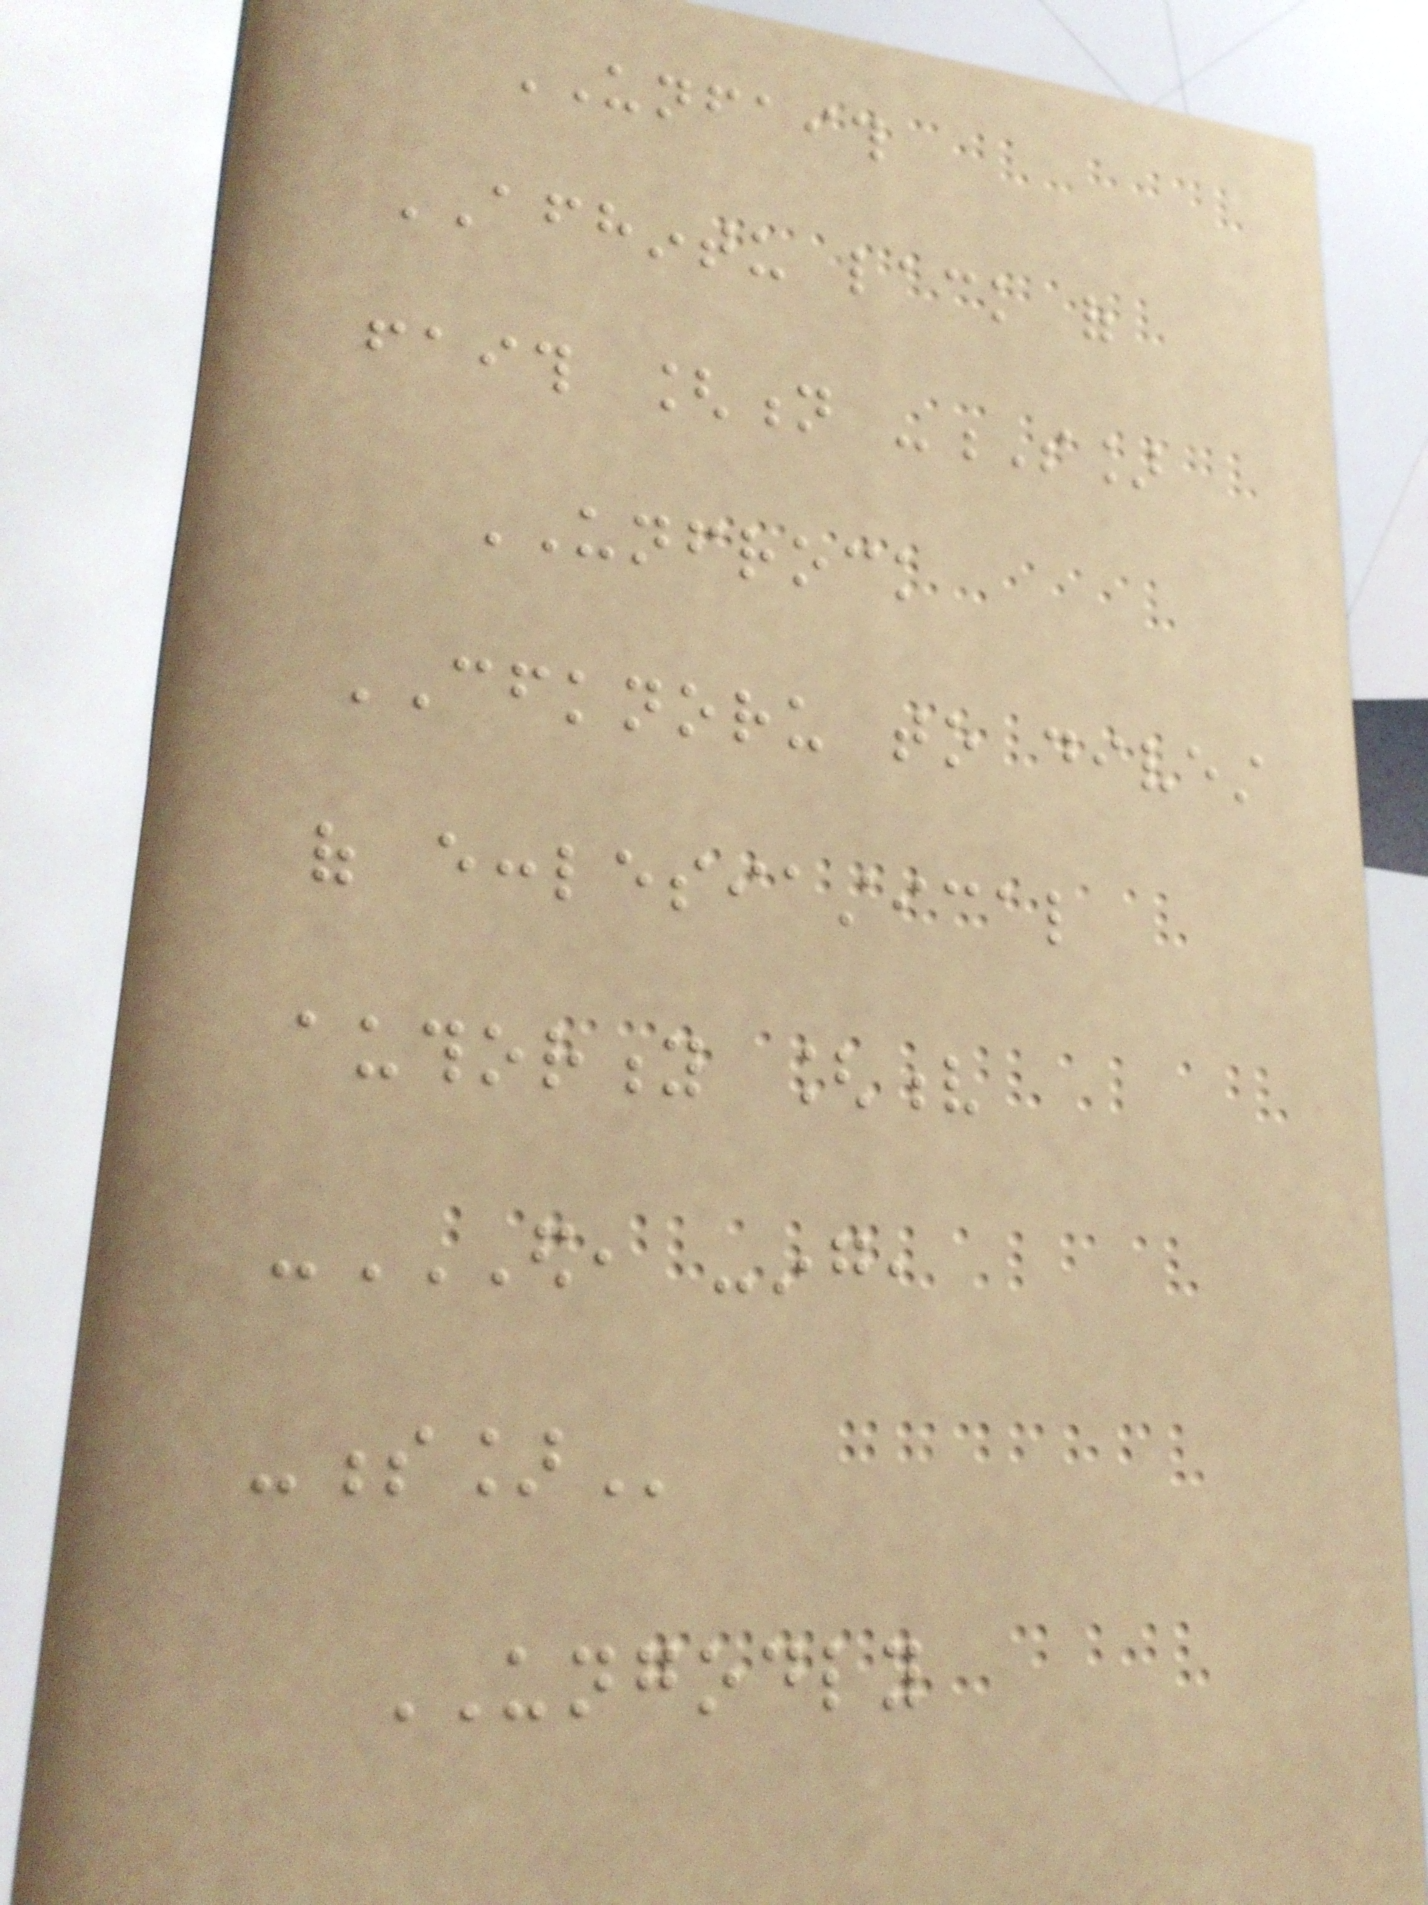UNFAITH
AFHINTU lack of
faith [n -S]
UNFROCK
CFKNORU to divest
of ecclesiastical
authority [v
-ED, -ING,
-S]
UNGODLY
